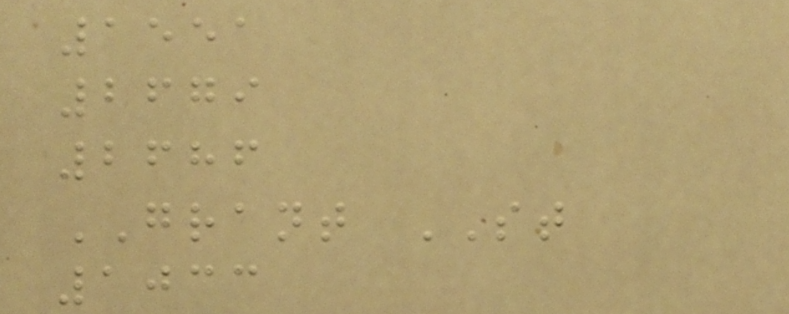1551
2679
2686
GRANT ST
1033
